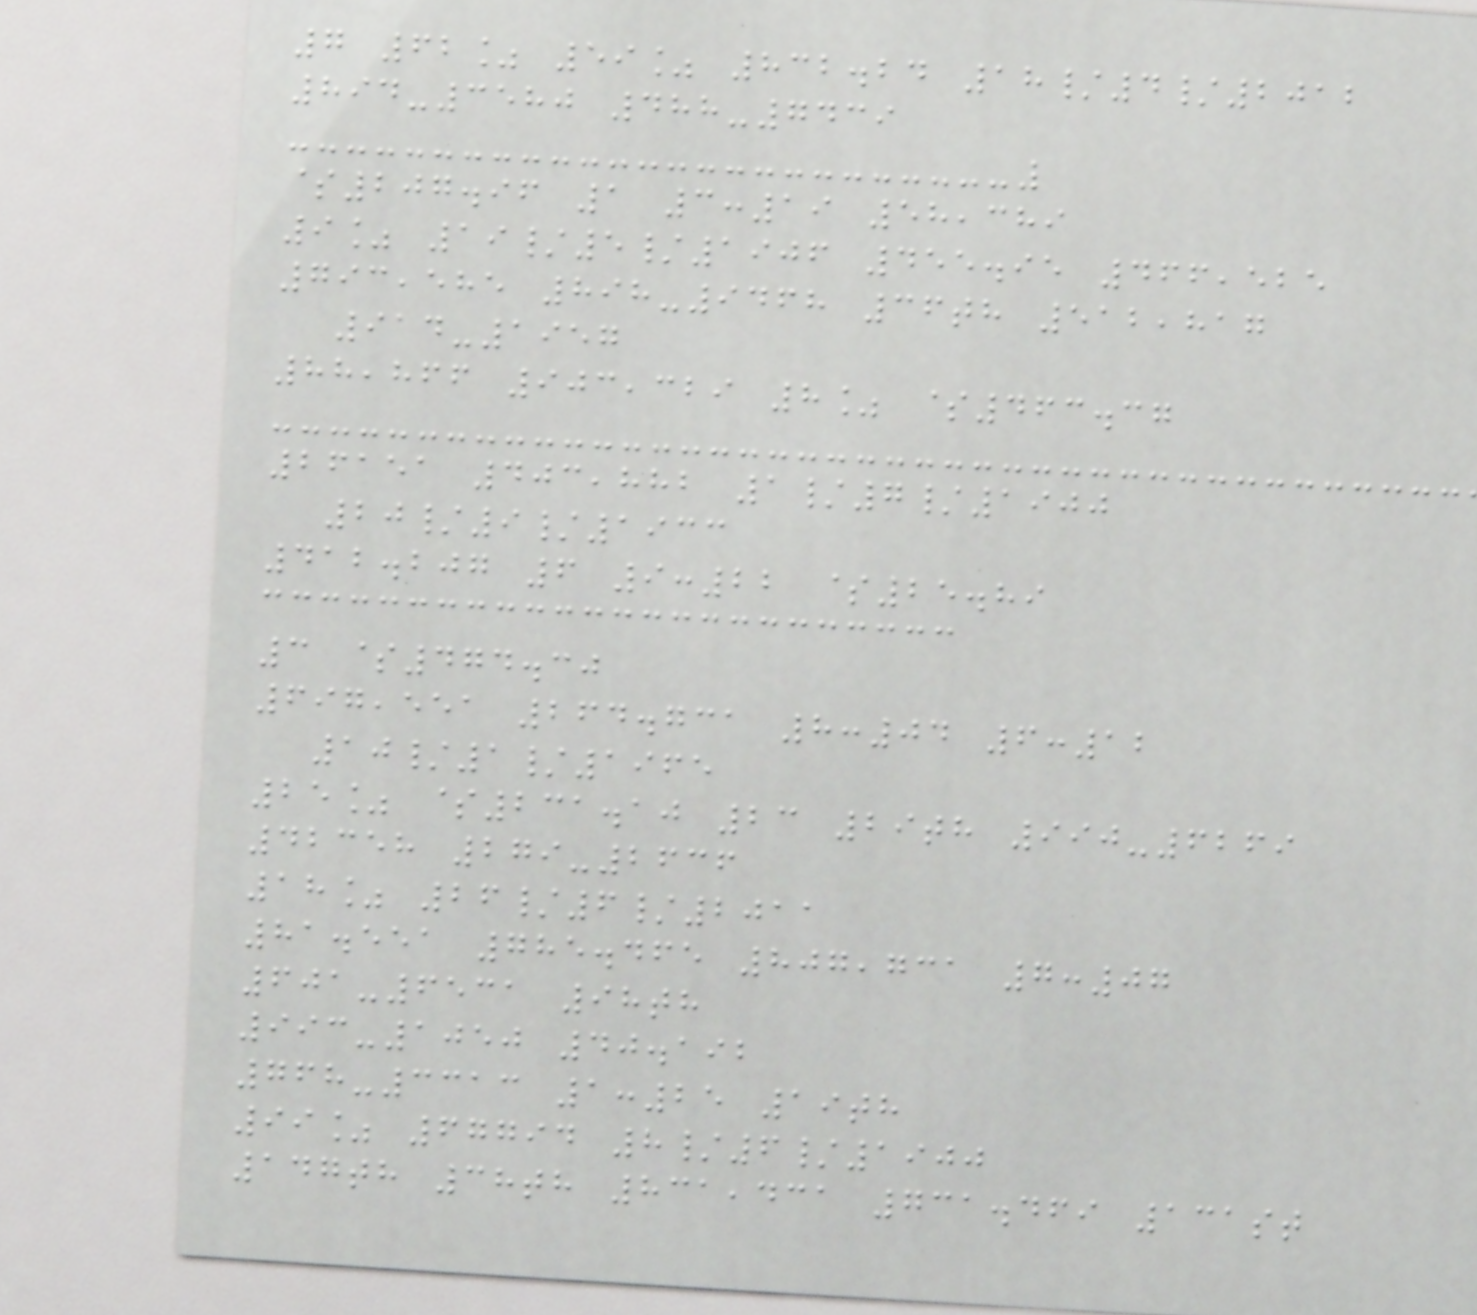7 62% 59% 832.24 18/4/2012
894-3580 488-7439
$207.96 1 3:19 58,389
9% 19/5/1906 455.95 466,525
793,585 898-9468 36th 512,817
914-1957
88,866 903,329 8% $463.37
26151 403,882 1/7/1900
20/9/1933
412.207 6 9:22 $25.89
3 $474.30
697,551 264.731 8:04 6:12
10/1/1965
25% $231.10 23 29th 990-6269
42358 279-2636
18% 26/6/2011
81.551 785.465 807,731 7:07
601-6531 98th
993-1050 40.192
768-3313 1:25 19th
99% 67794 8/6/1900
147th 38th 831,431 731.469 131st
